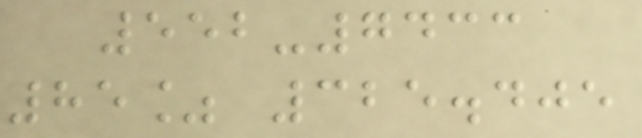552-7433
85% 325.405
